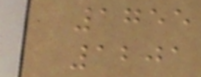1755
1201
